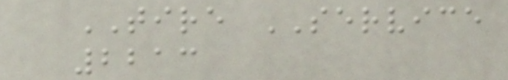TIRE SERVICE
2213
